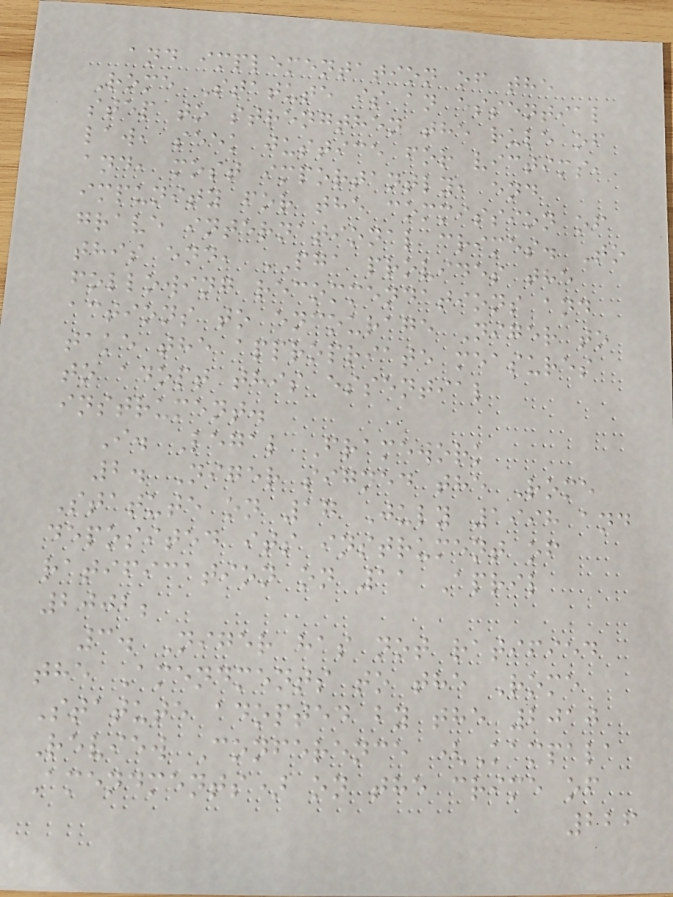and implementation of the
Rome Statute is an essential
step to strengthen the rule of
law, seek justice for victims,
and, most importantly, end
impunity for the commission of
grave international crimes. To
this end, PGA provides the
following recommendations and
actions to encourage Niger to
take the appropriate measures
to adopt this essential
instrument.
I. Legal Framework
2. Niger signed the Rome
Statute on 17 July 1998 and
deposited its instrument of
ratification on 11 April
2002;
3. Niger has not ratified
the Amendments to the Rome
Statute adopted by the 2010
Review Conference (Kampala
Amendments) on the crime of
226
